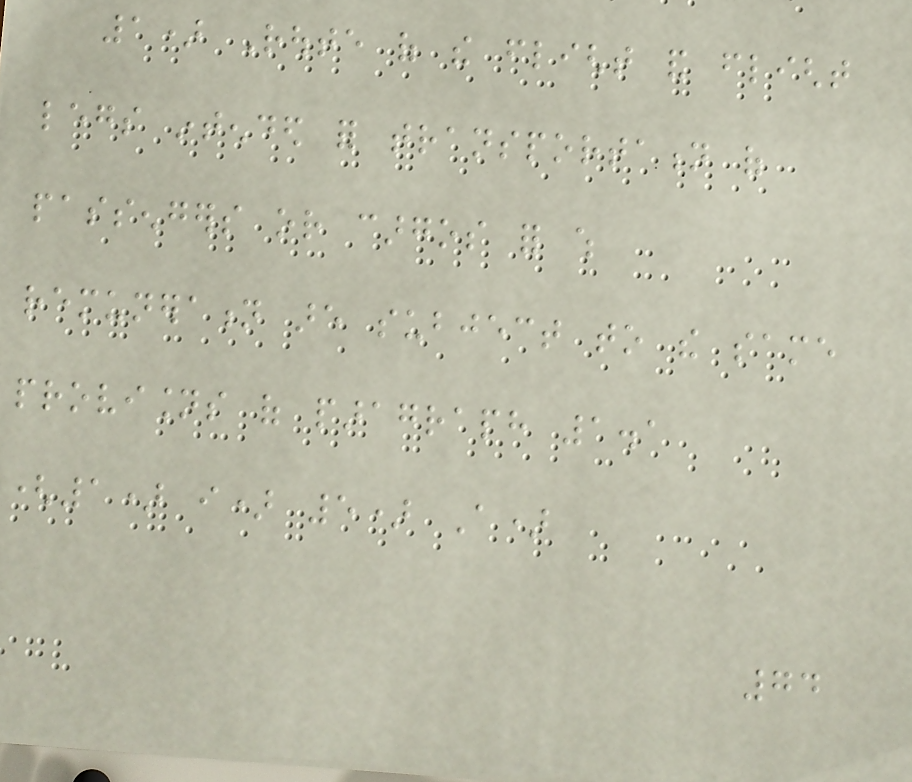1) Route of the flight and flight
legs intended for transportation of
passengers or cargos for which
remuneration are subject to the same
provisions of paragraph 1.1
(1) i) 5) A)
74
